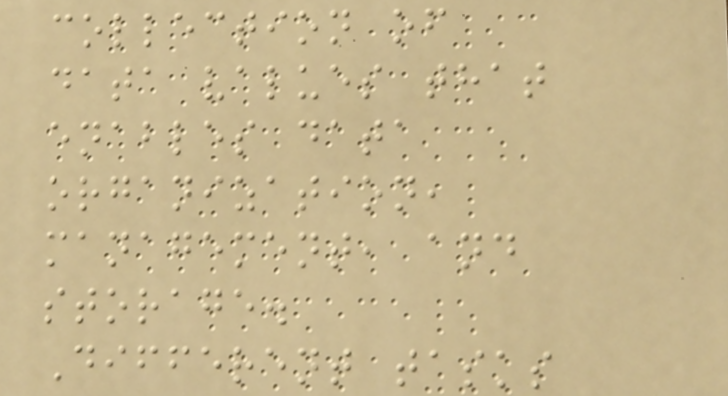collection of
data values that
enables data
organization,
management, and
storage.
Different tasks
